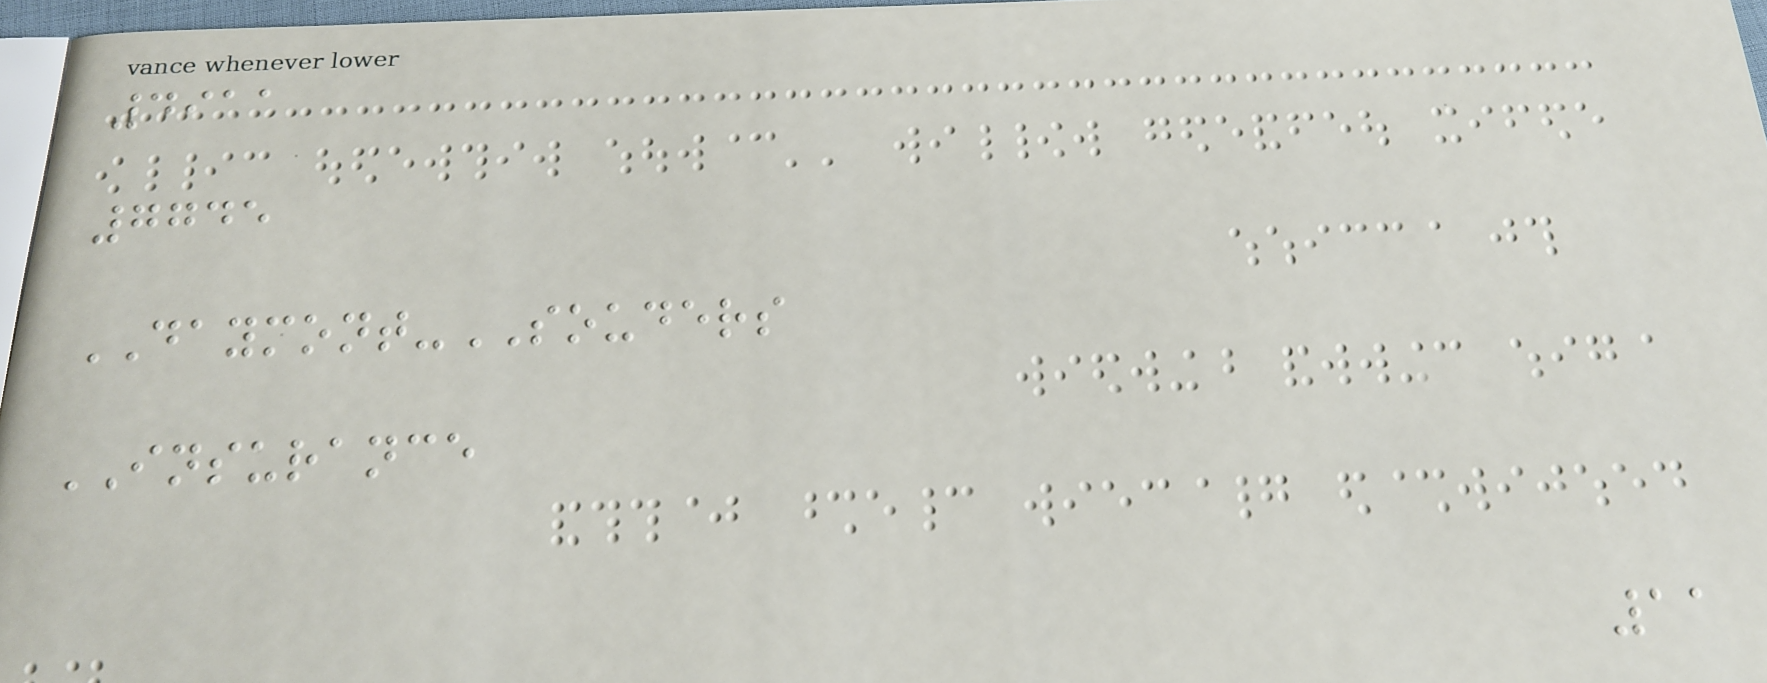4911
7745
DAYMONT-SOUDERS
INSURANCE
11
